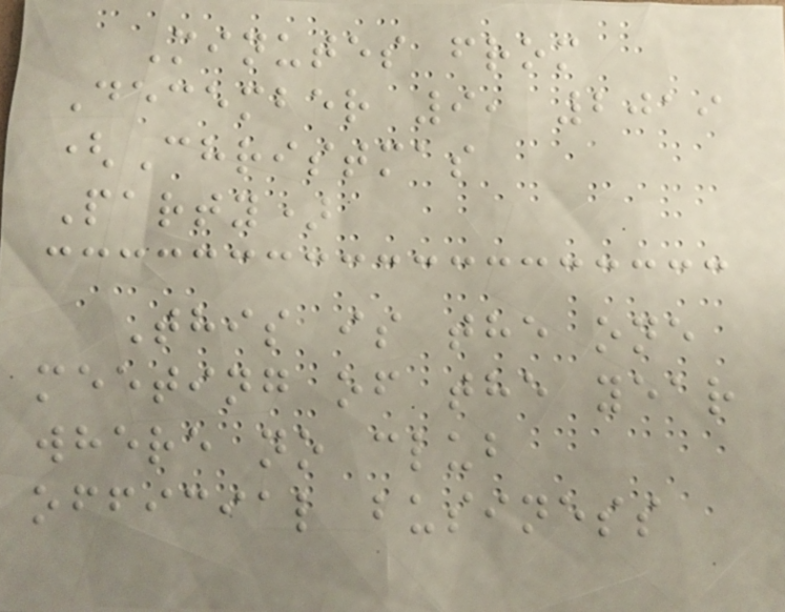Minutes from
December 9, 2019
(Christmas
Party)
This is the one
meeting of the year
where no club
official business
